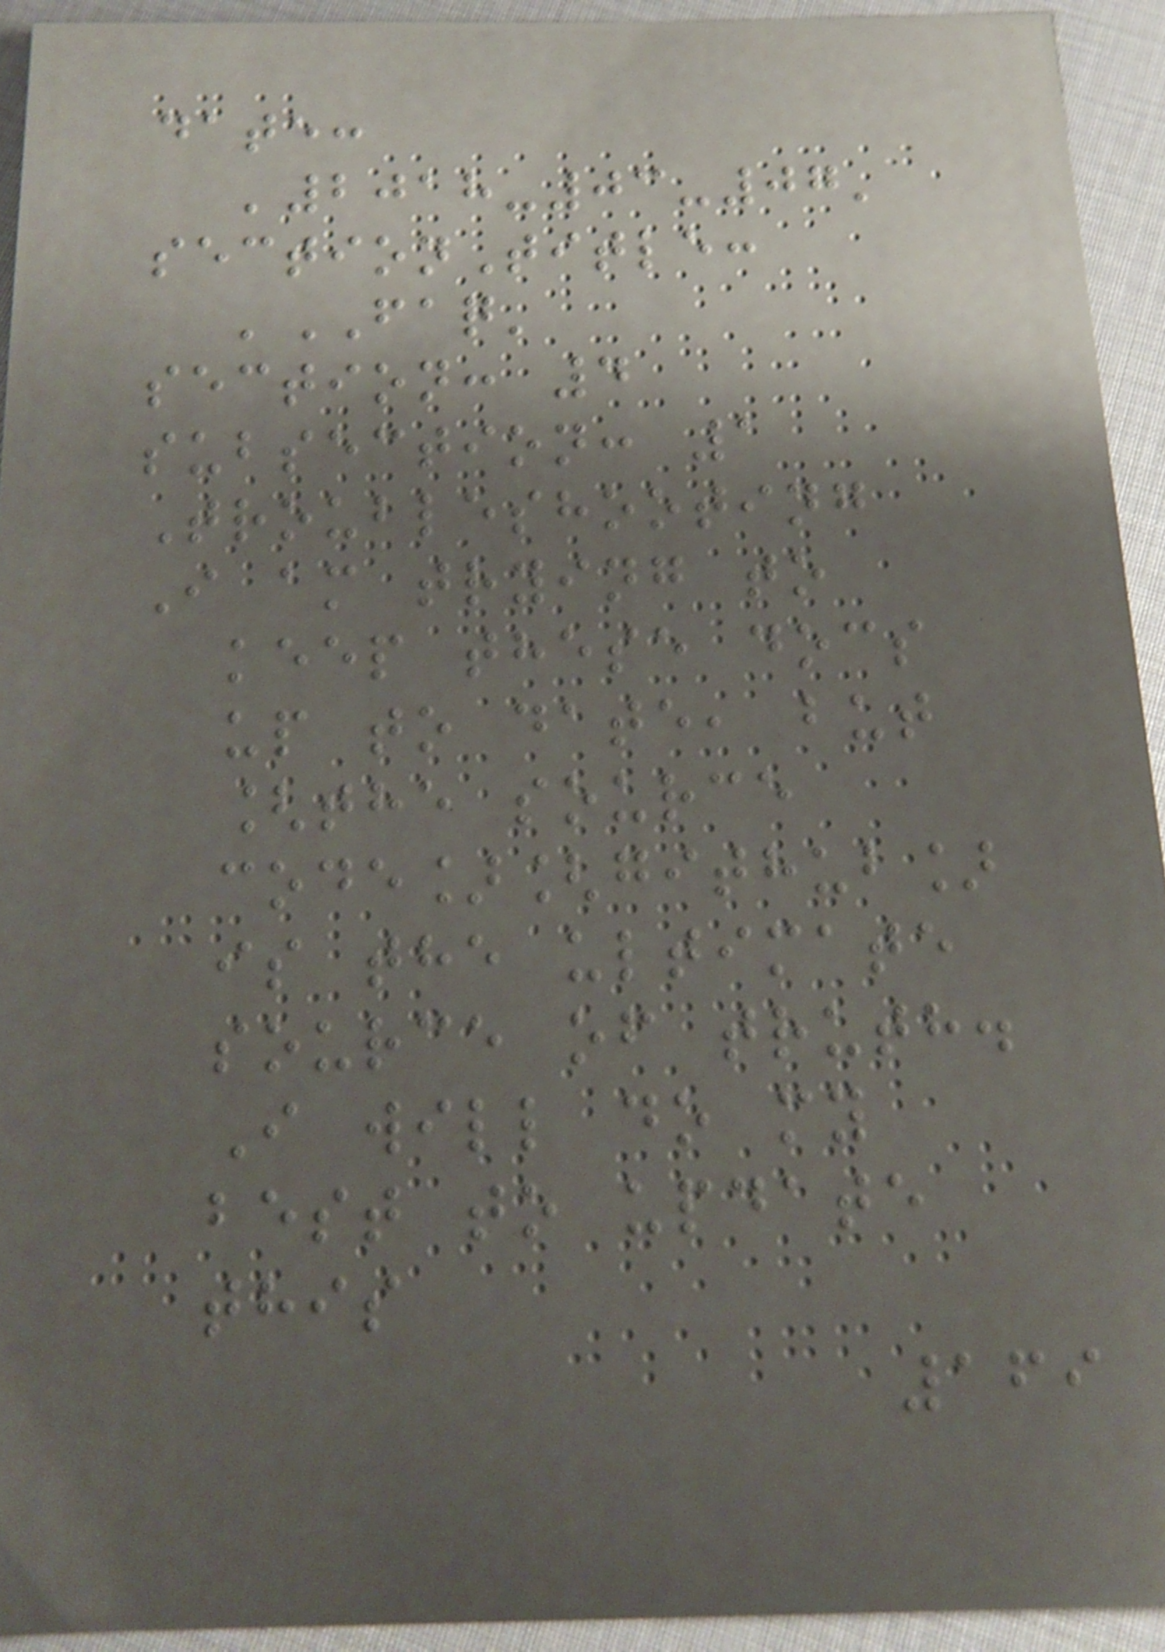date:
'2018-03-07'
sectionTitle:
'FAQ'
section: 4
subsection: 1
Troubleshooting
I am trying to
keep these docs
up to date, but
[the source
code][github]
is the ultimate
source of truth.
I will do my
best to update
this
169
